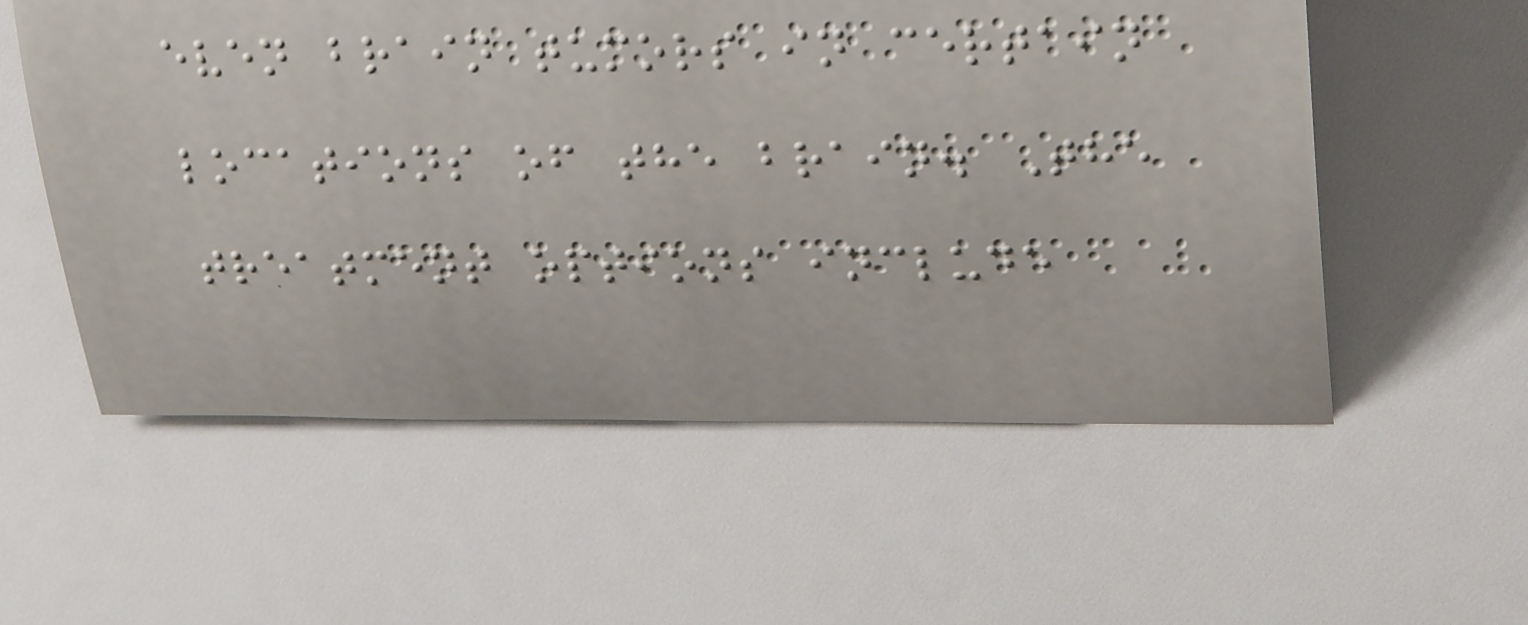even brain tumors in certain
locations of the brain. The
treatment options include
